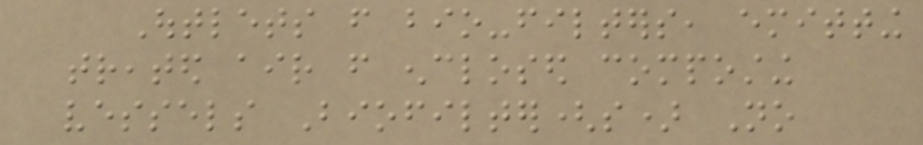Outlets from bio-filters, emitting
treated air from enclosed composting
vessels Biofilter(s) No
